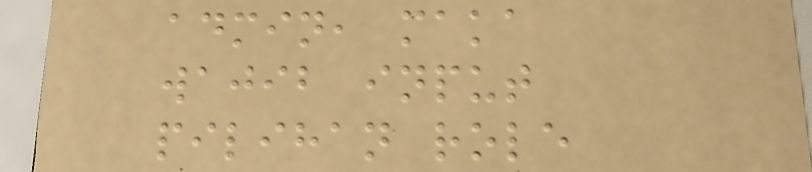admin, maka
wajib input
pilihan role
